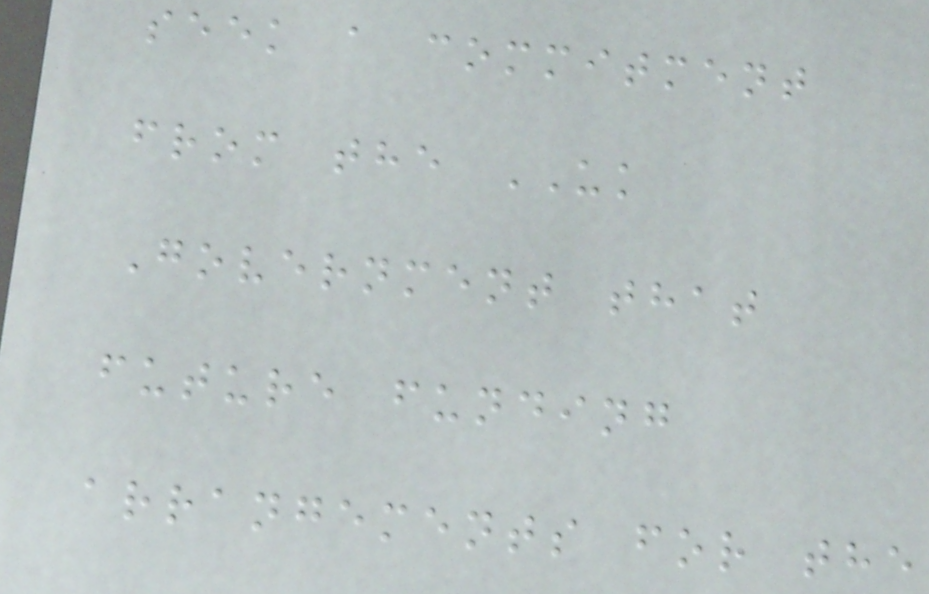seek a commitment
from the UK
Government that
future funding
arrangements for the
